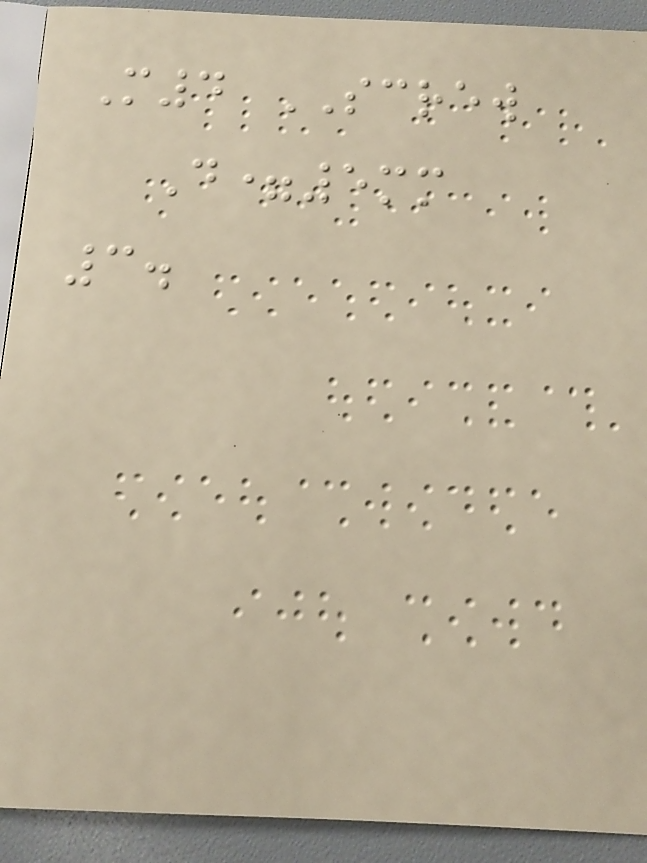M4 SCREW
D=5mm
3.
